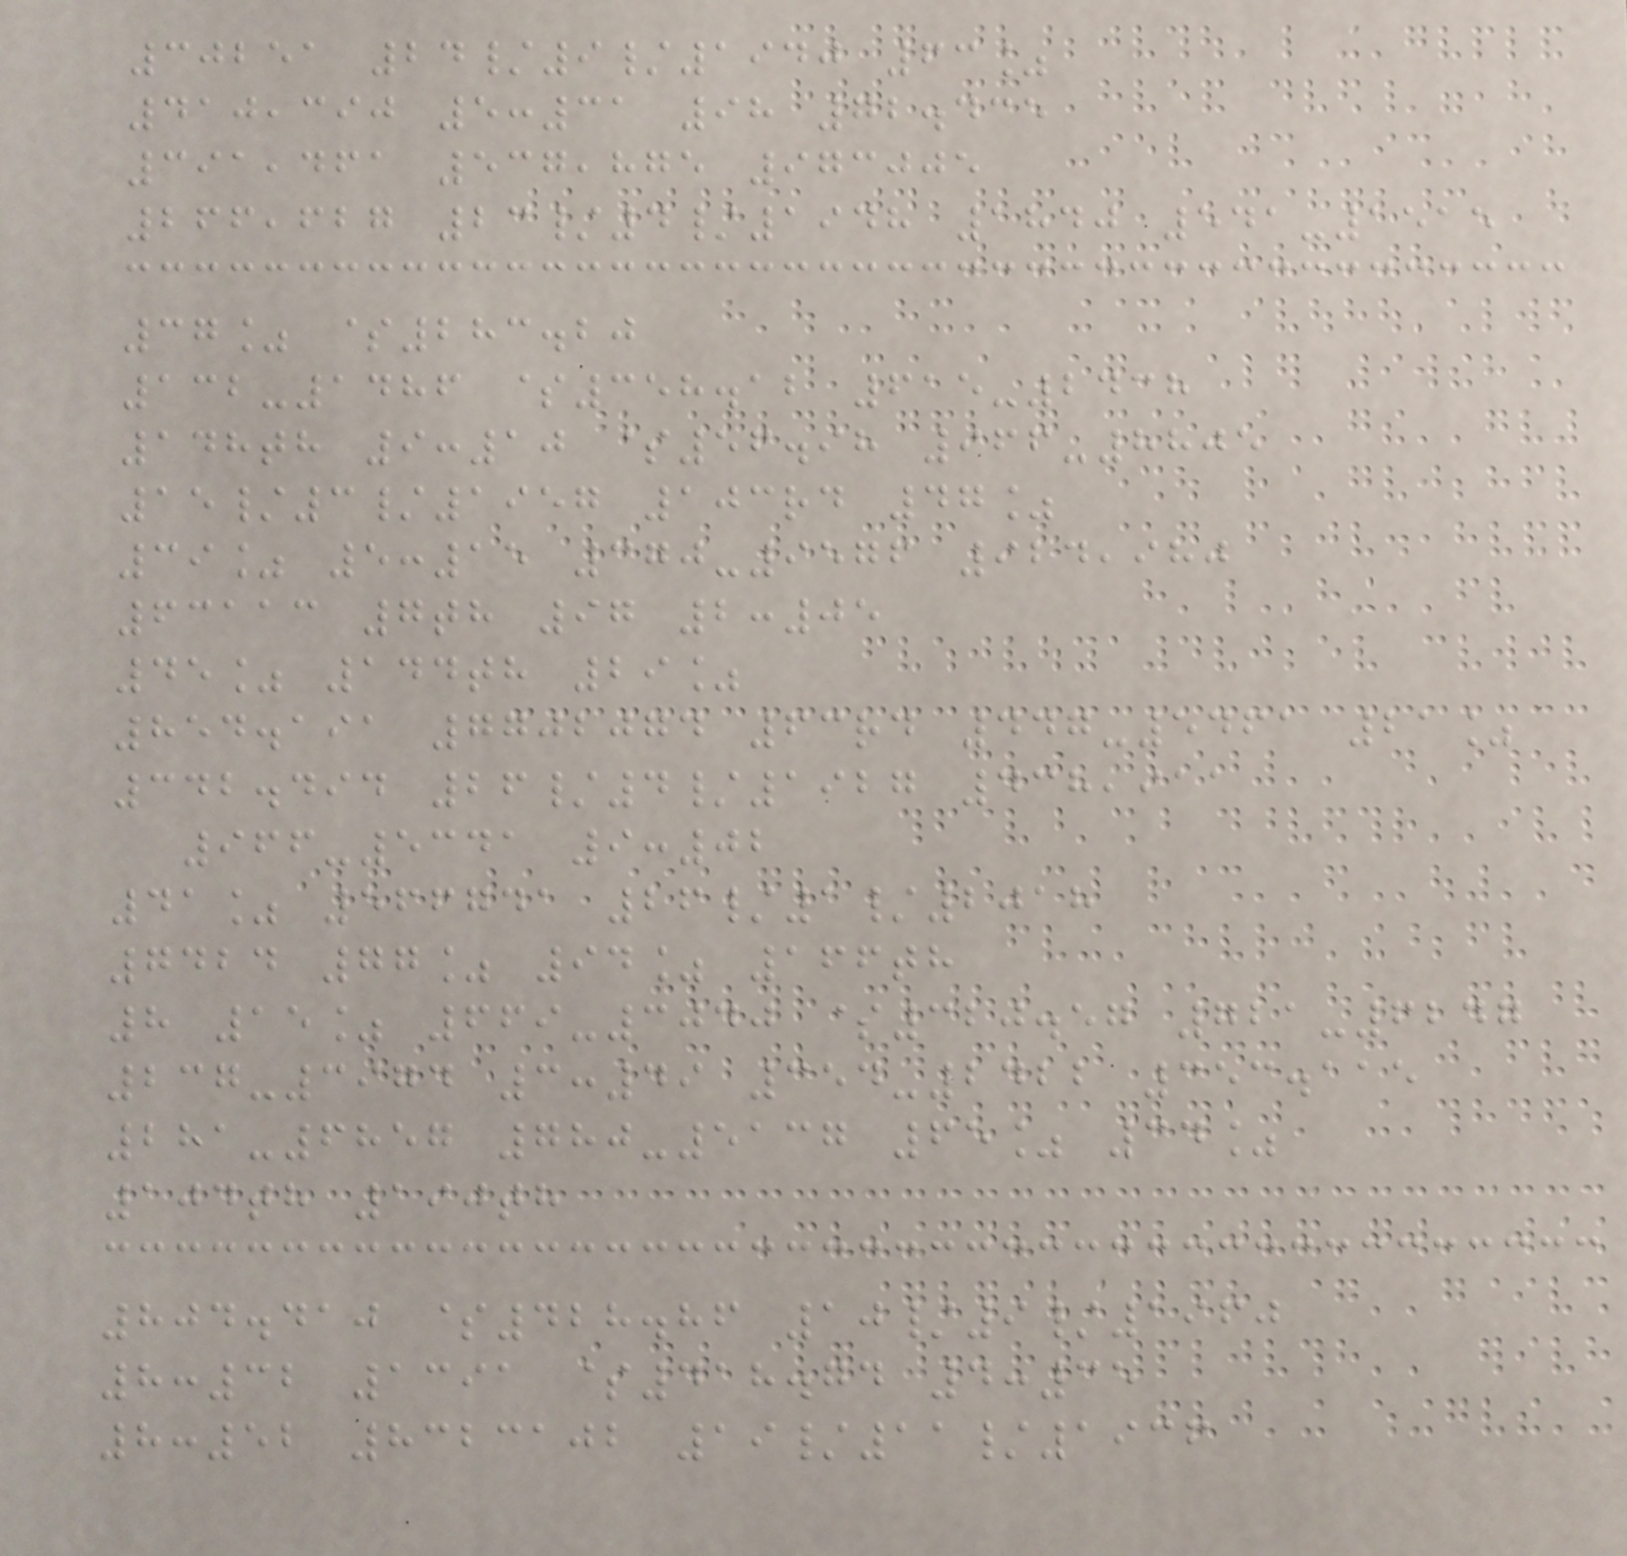30251 24/9/1940 63%
410,390 5:31 98 72.435
391,461 537,875 973005
266,627 23/4/1948 1840 541-1515
37% $283.20
132-1486 $358.12 615-2438
148th 9:10 $56.98 966-8805
15/3/1957 103rd 47%
39% 5:15 370-9576 924,980
63113 7th 97 2:05
45% 144th 29%
854.191 7702074 63rd 447-5461 21%
342.494 26/4/1927 438,911
966-5341 9:02
41% 566741 26/1/2018
7424 77% 94% 166th
8 15% 669-3040 $320.57 721-6247
237-3974 3:49 354-2422 353.115
281-6857 780-5137 65% 34%
104th 190th
804.410 $428.86 10/9/1960
8:32 1391 $418.74 4:35
8:52 8323102 19/11/1936
